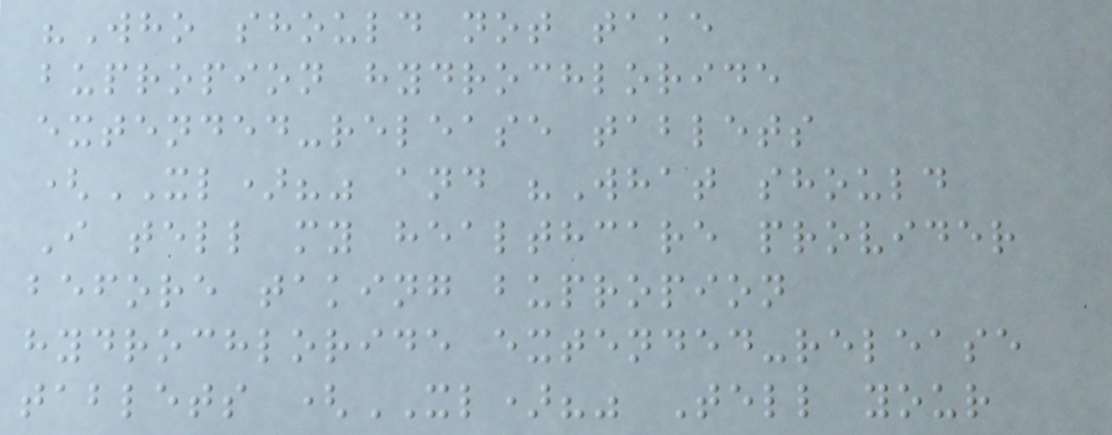"Who should not take
bupropion hydrochloride
extended-release tablets
(XL)?" and "What should
I tell my healthcare provider
before taking bupropion
hydrochloride extended-release
tablets (XL)?" Tell your
